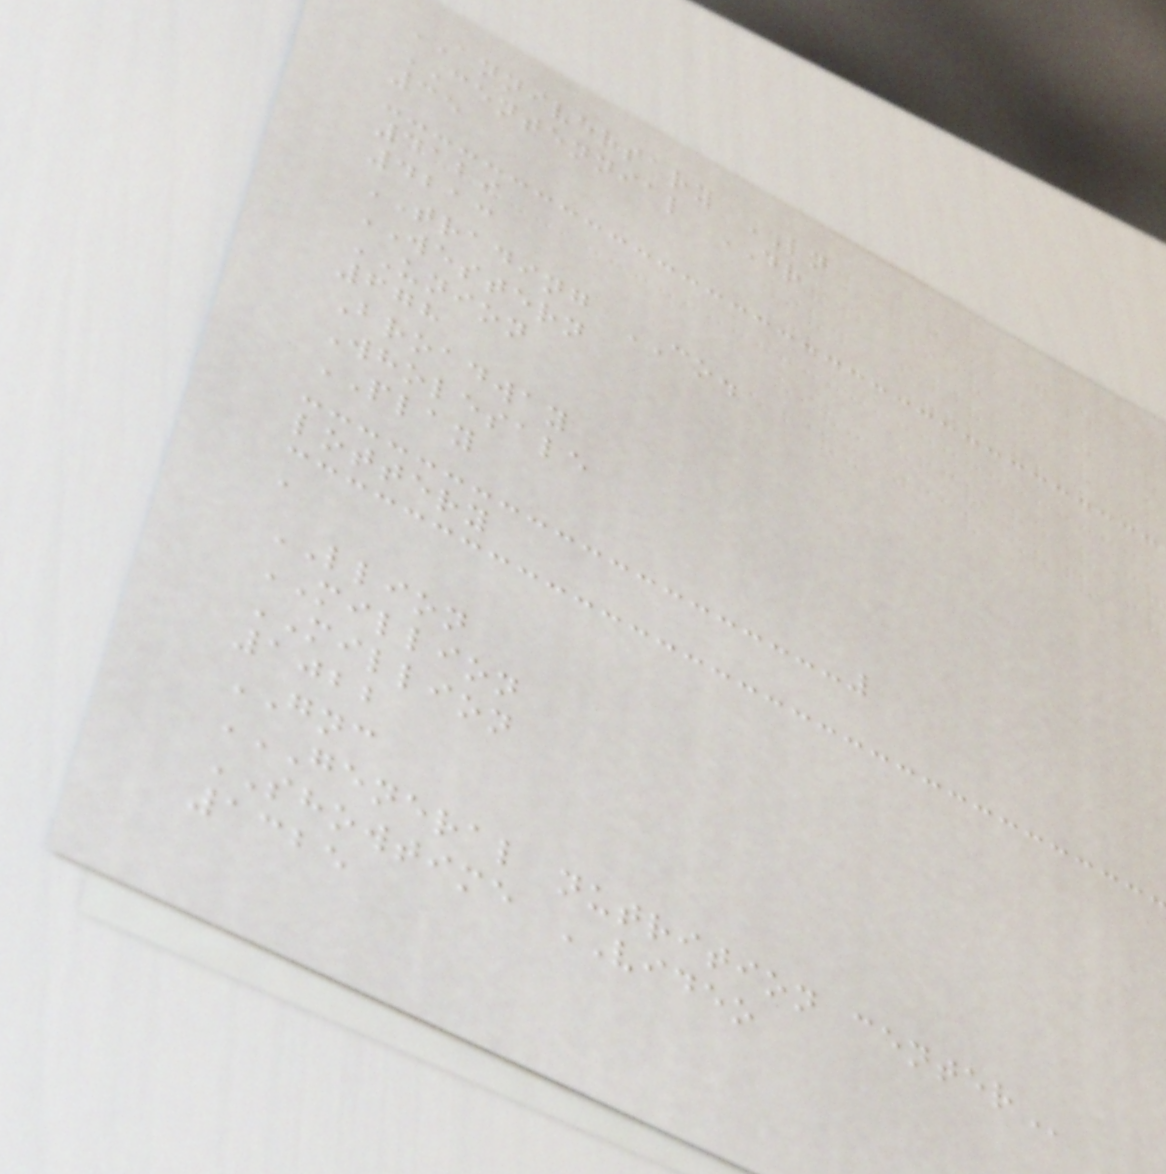ANNIVERSARY LN
CENTENNIAL DR
35
4129
4213
TRADING CO.
WESTERN
UNION
678
Broadway
Wholesale
PLAY
lottery
a
LLION
MILLION
MILLION
1022
GNC
GENERAL NUTRITION CENTER
SHOWTIME VIDEO
1325
